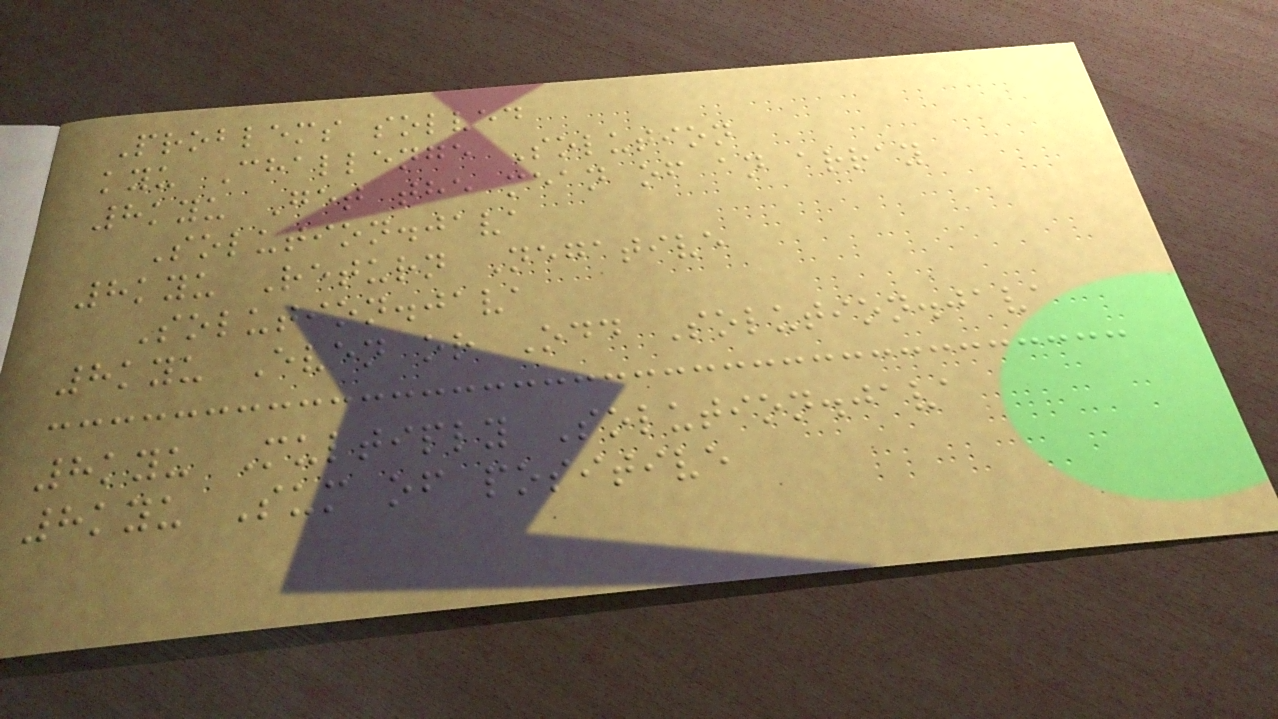Problems solved
kyu Challenge Solution
8kyu Get the mean of an array
Solution.java
8kyu Return Negative
Solution.java
8kyu Even or Odd Solution.java
8kyu Multiply Solution.java
8kyu Sum of positive
